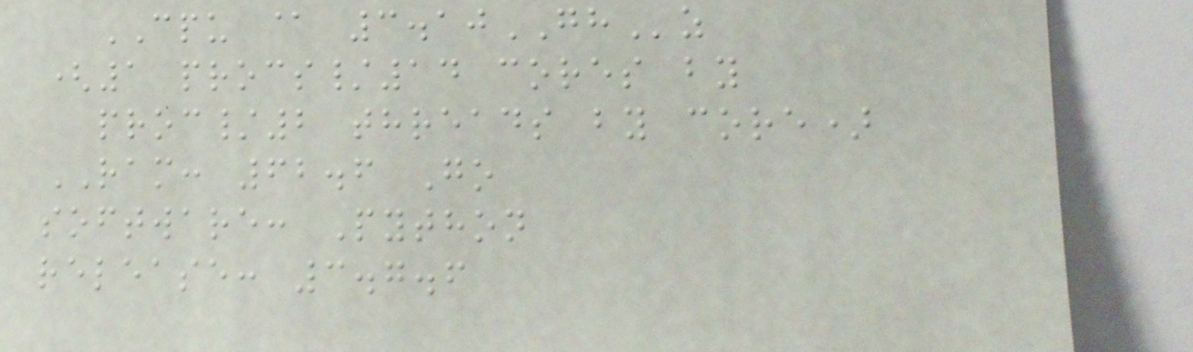CPU @ 3.10GHz
(1 procs/14 cores by
proc/2 threads by core)
RAM: 62.6 Go
software: Python
release: 3.7.6
